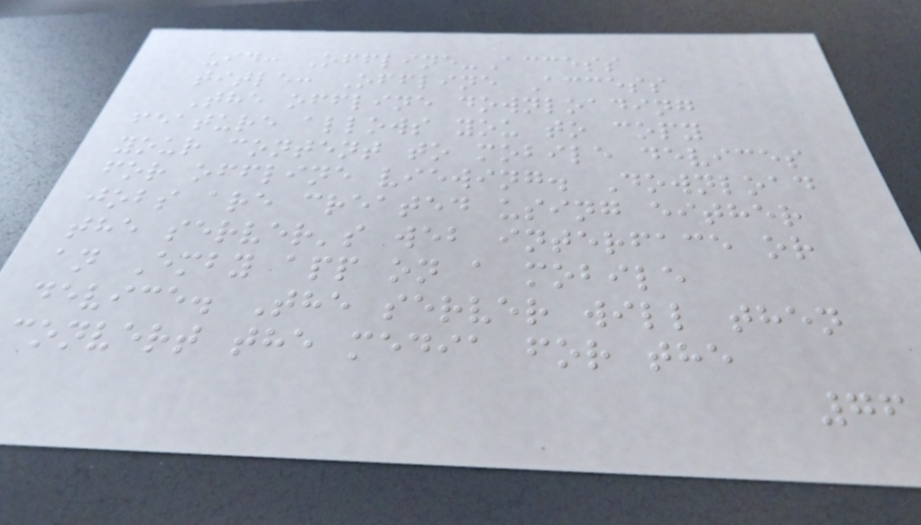uid: Offline-Access
title: Offline Access
The offline downloading
feature allows you to copy
your content to mobile devices
for offline viewing. Download
jobs are created using either
the server's web interface or
an Emby app on a mobile
device. The server will then
convert the media for the
76
